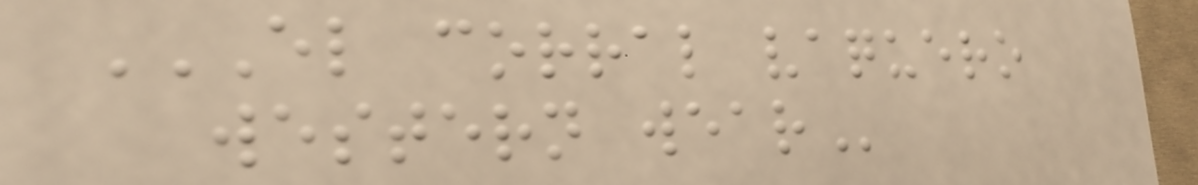EL CORRAL VAQUERO
WESTERN WEAR
